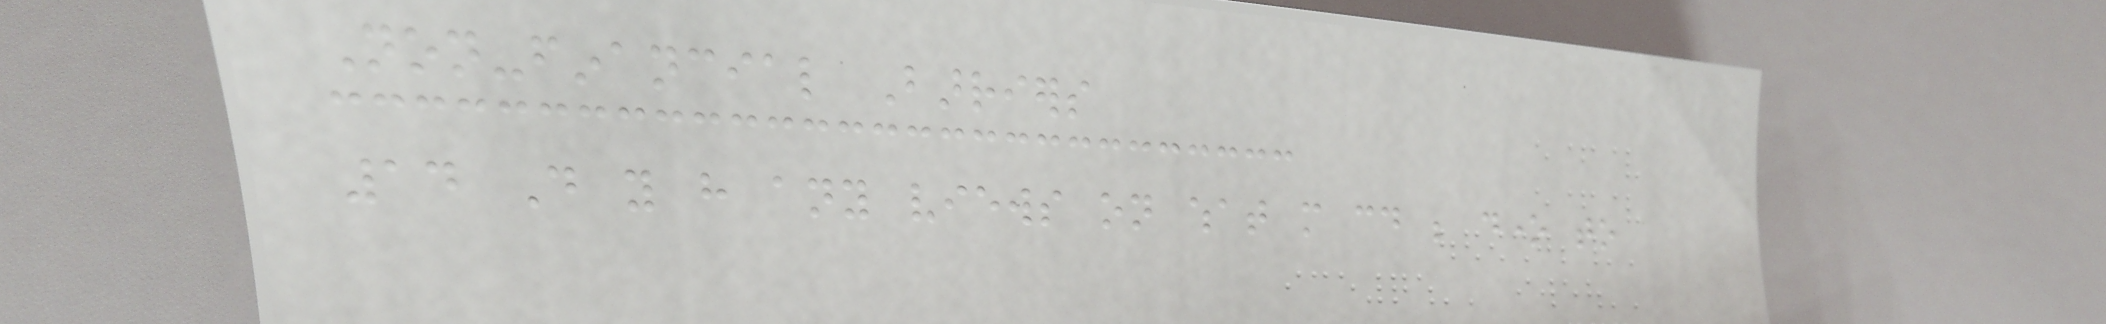Non-financial Barriers
14 Do you have any views on what more could be done to
